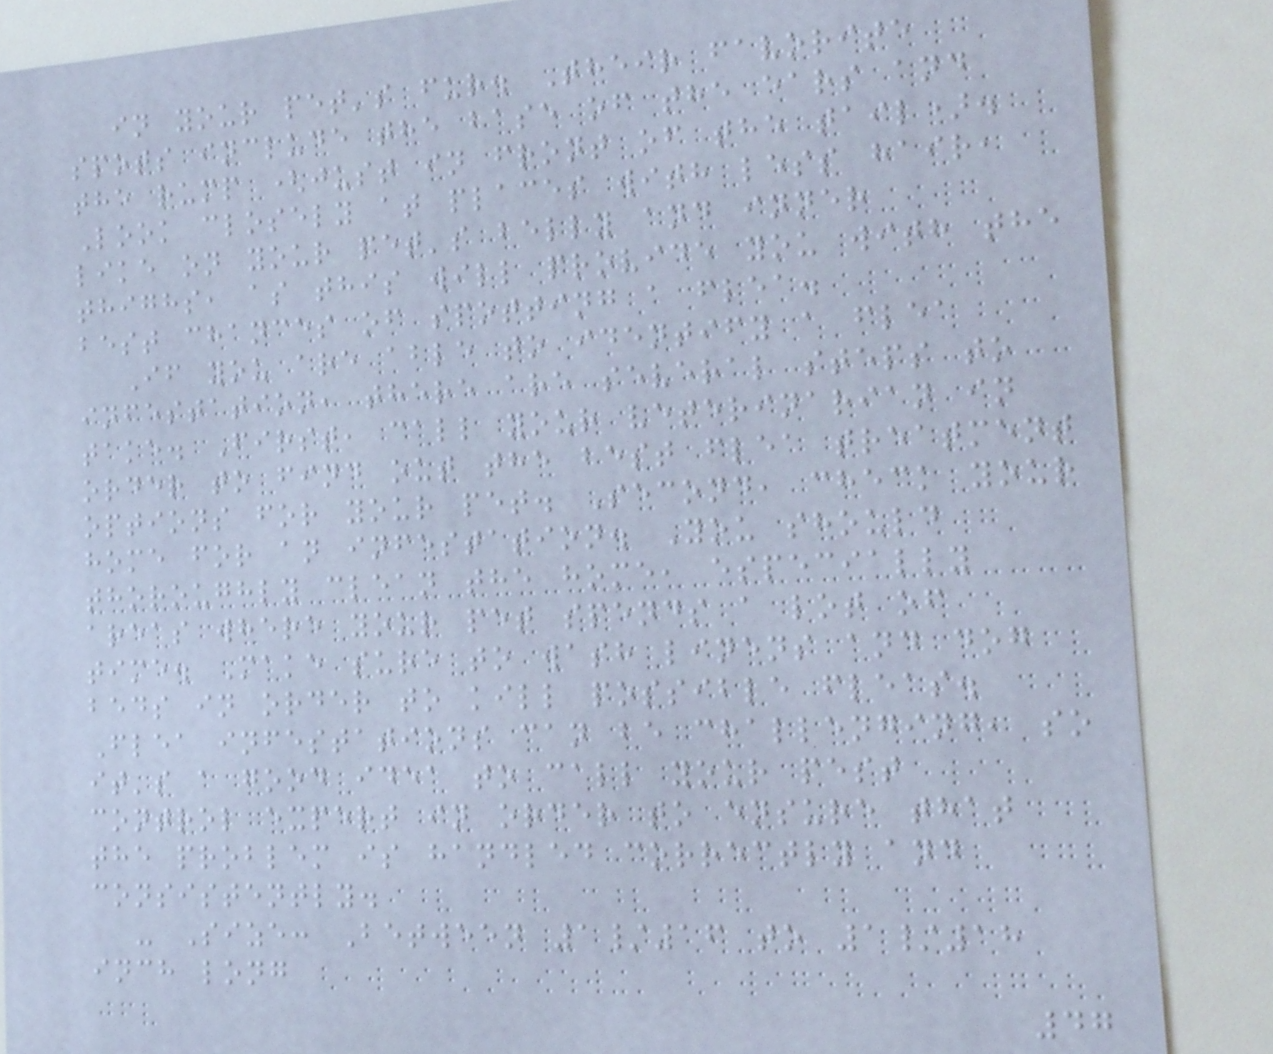in your pet's fur. Their favorite
spots include the base of the ears and
the rump (just in front of the tail).
Look closely at places with less hair,
like on your pet's belly and inner
thighs, as this will provide you with the
best chances of spotting a flea.
If you are able to identify a flea
infestation, there are several steps to
take. First, call your veterinarian in
order to find out the best flea treatment
options for your pet. Second, check your
home for an infestation. You should
thoroughly clean the home, especially
areas where your pet spends a lot of
time. Make sure to wash linens and dog
beds in order to kill possible fleas.
Flea infestations can be challenging, so
it's a good idea to call your pest
control expert in order to ensure that
the problem is handled correctly and
consistently.
- Size: Between 1/16 to 1/18
inch long
47
